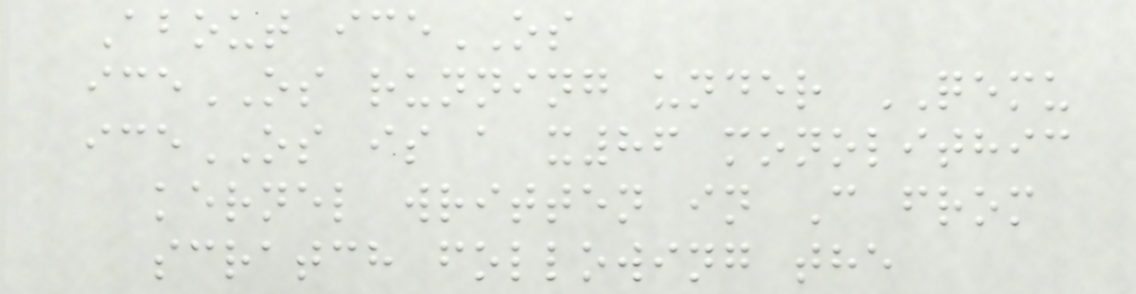About iceOS
iceOS running under QEMU
iceOS is a x86 monolithic
kernel written in C from
scratch following the
